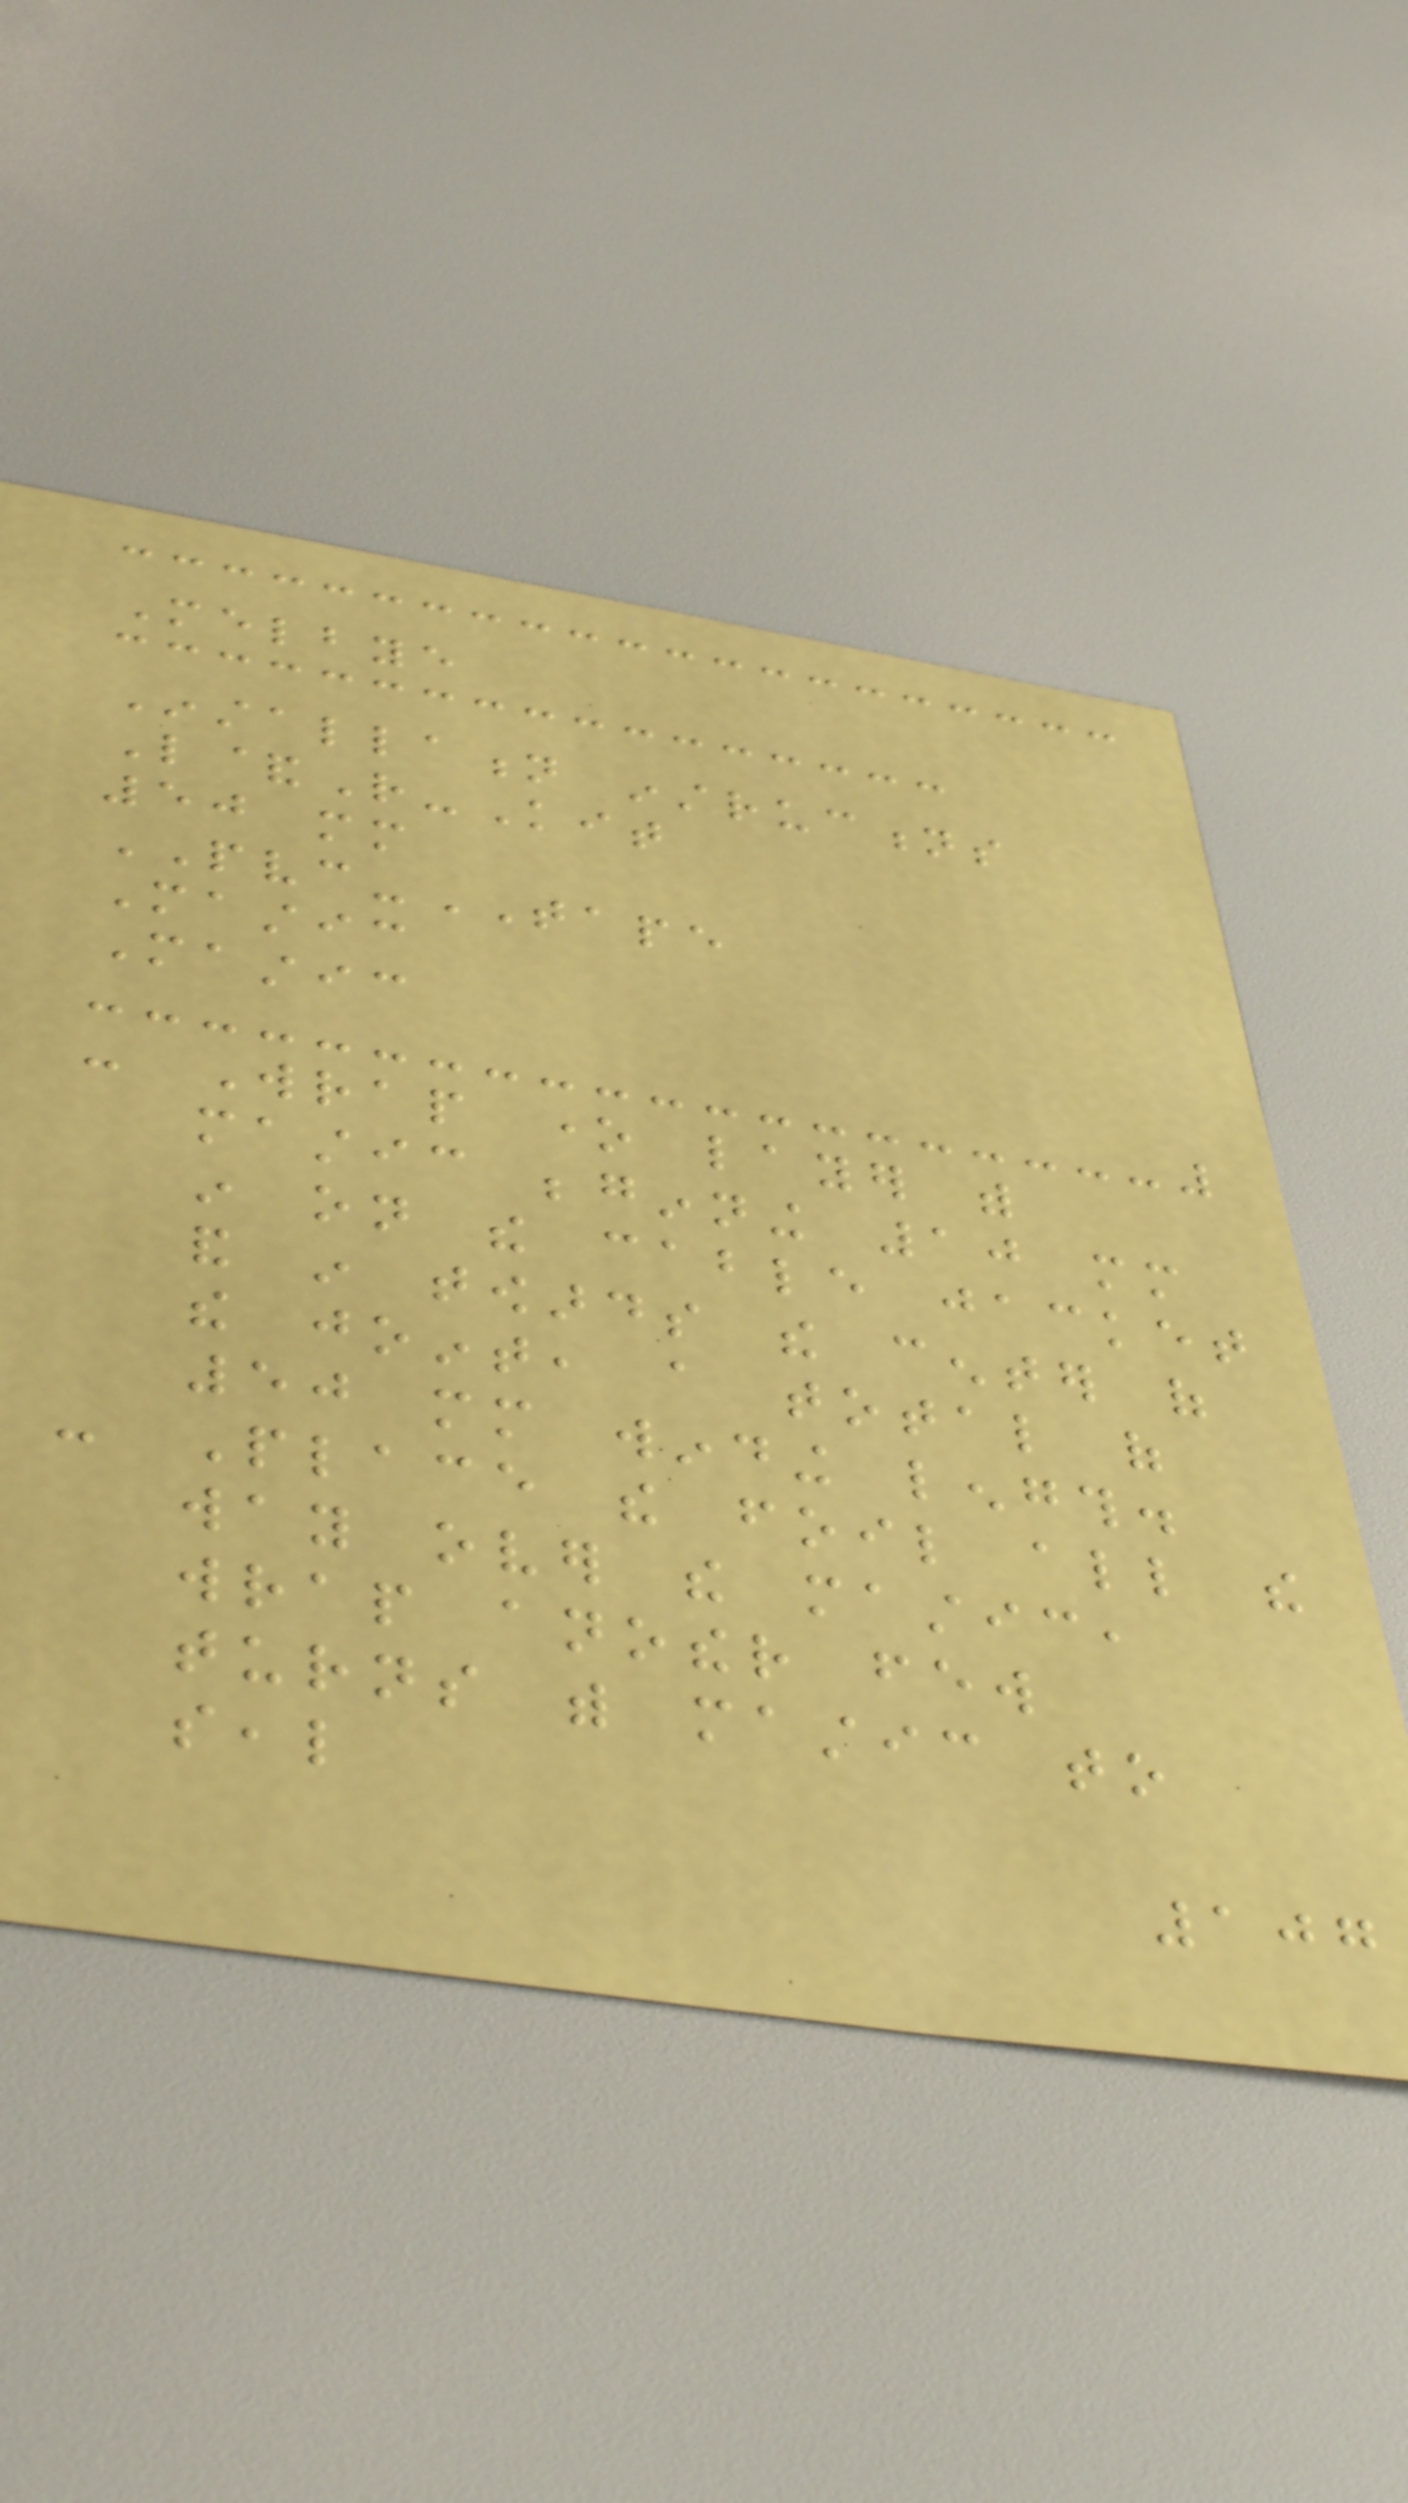Melbye
Installation instructions
L&R-Kit
50 mm
PVC-TAPE
Mastic
Mastic
- Wrap one layer with
mastic beginning 10 mm
in on the cable jacket
and in towards the center of
the joint, a total of
50 mm winding length.
- Place the foil all the
way over the mastic,
wrap another few
turns with mastic to
seal
107
